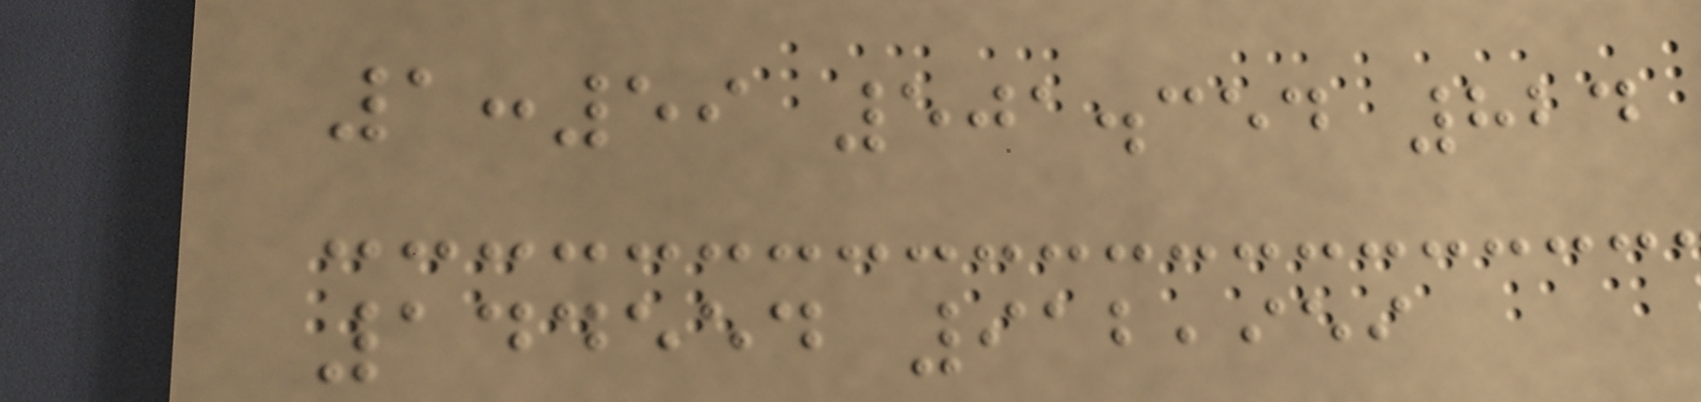1:59 501.354 824
144554 912,959
